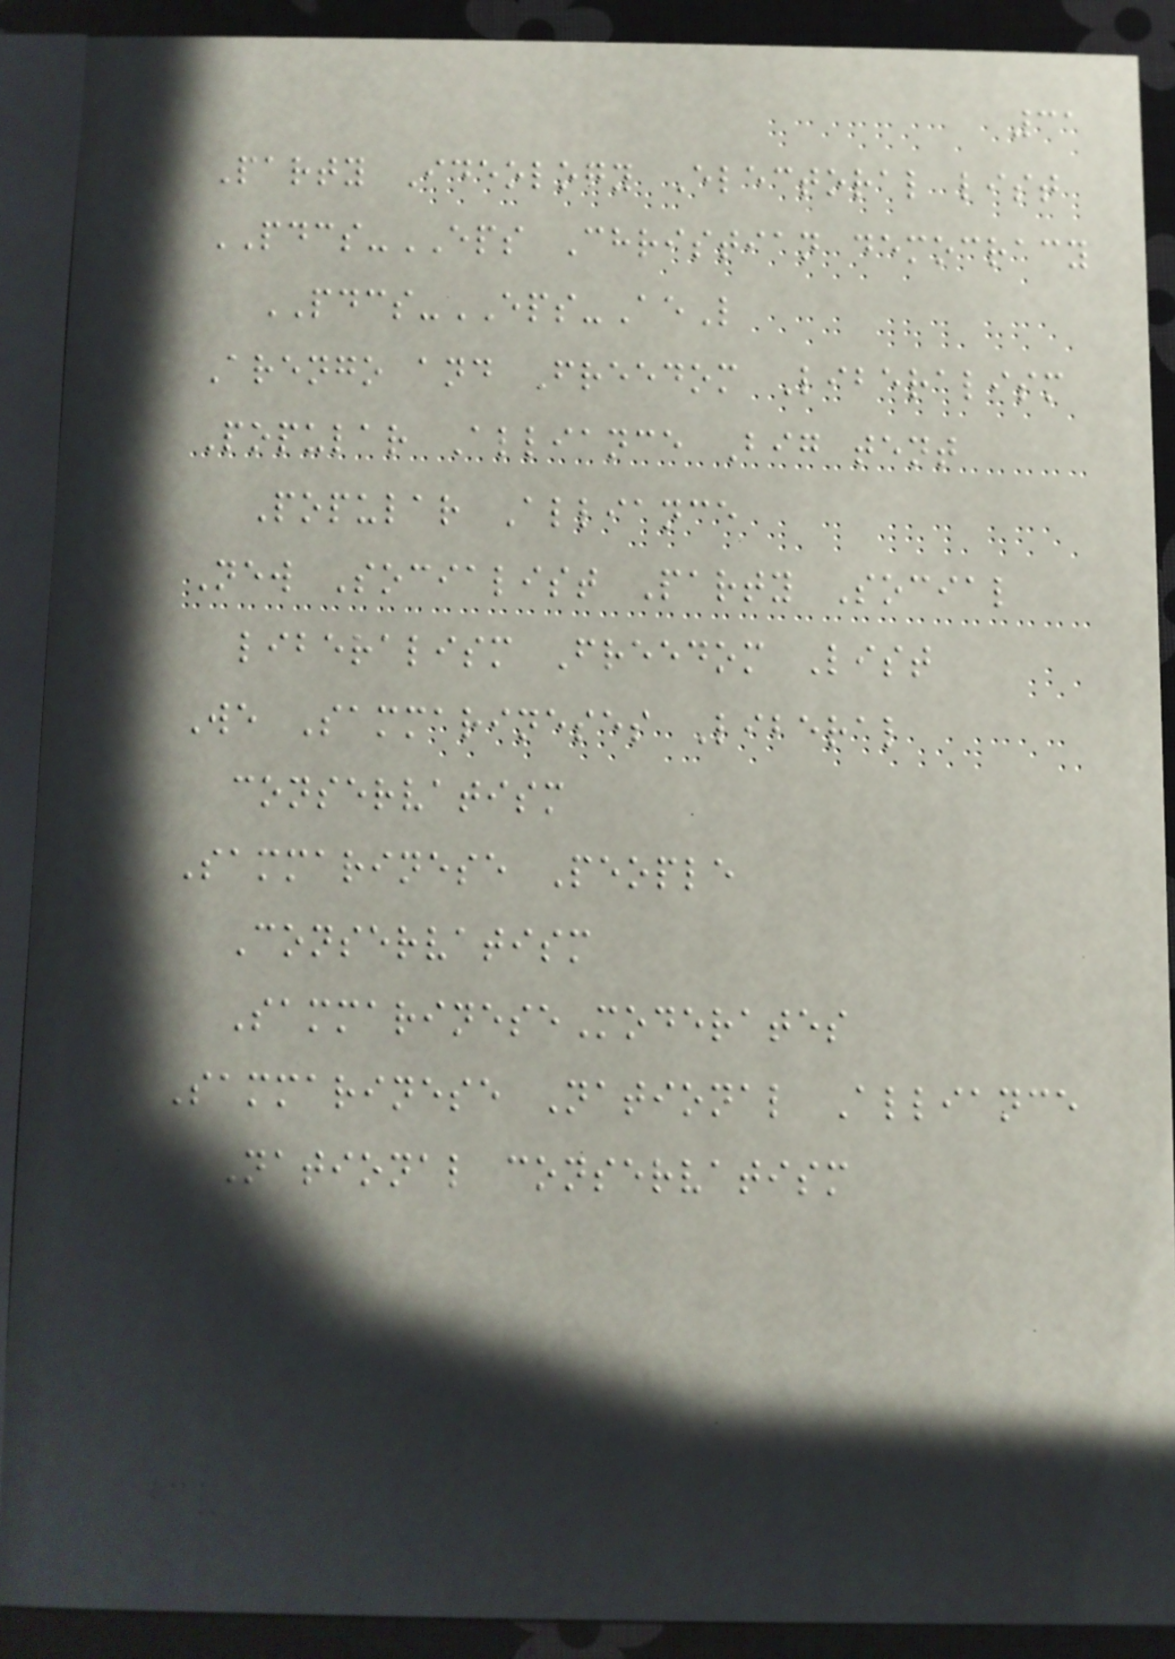31
Party Ideology Electoral list
PDCS-EPS Christian democracy
PDCS-EPS-AeL
Arengo and Freedom Liberalism
Popular Alliance Big tent
Popular Alliance
New Socialist Party Social
liberalism Freedom List
We Sammarineses Liberal
conservatism
Sammarinese People
Conservatism
SammarineseModerates
Sammarinese National Alliance
National conservatism
